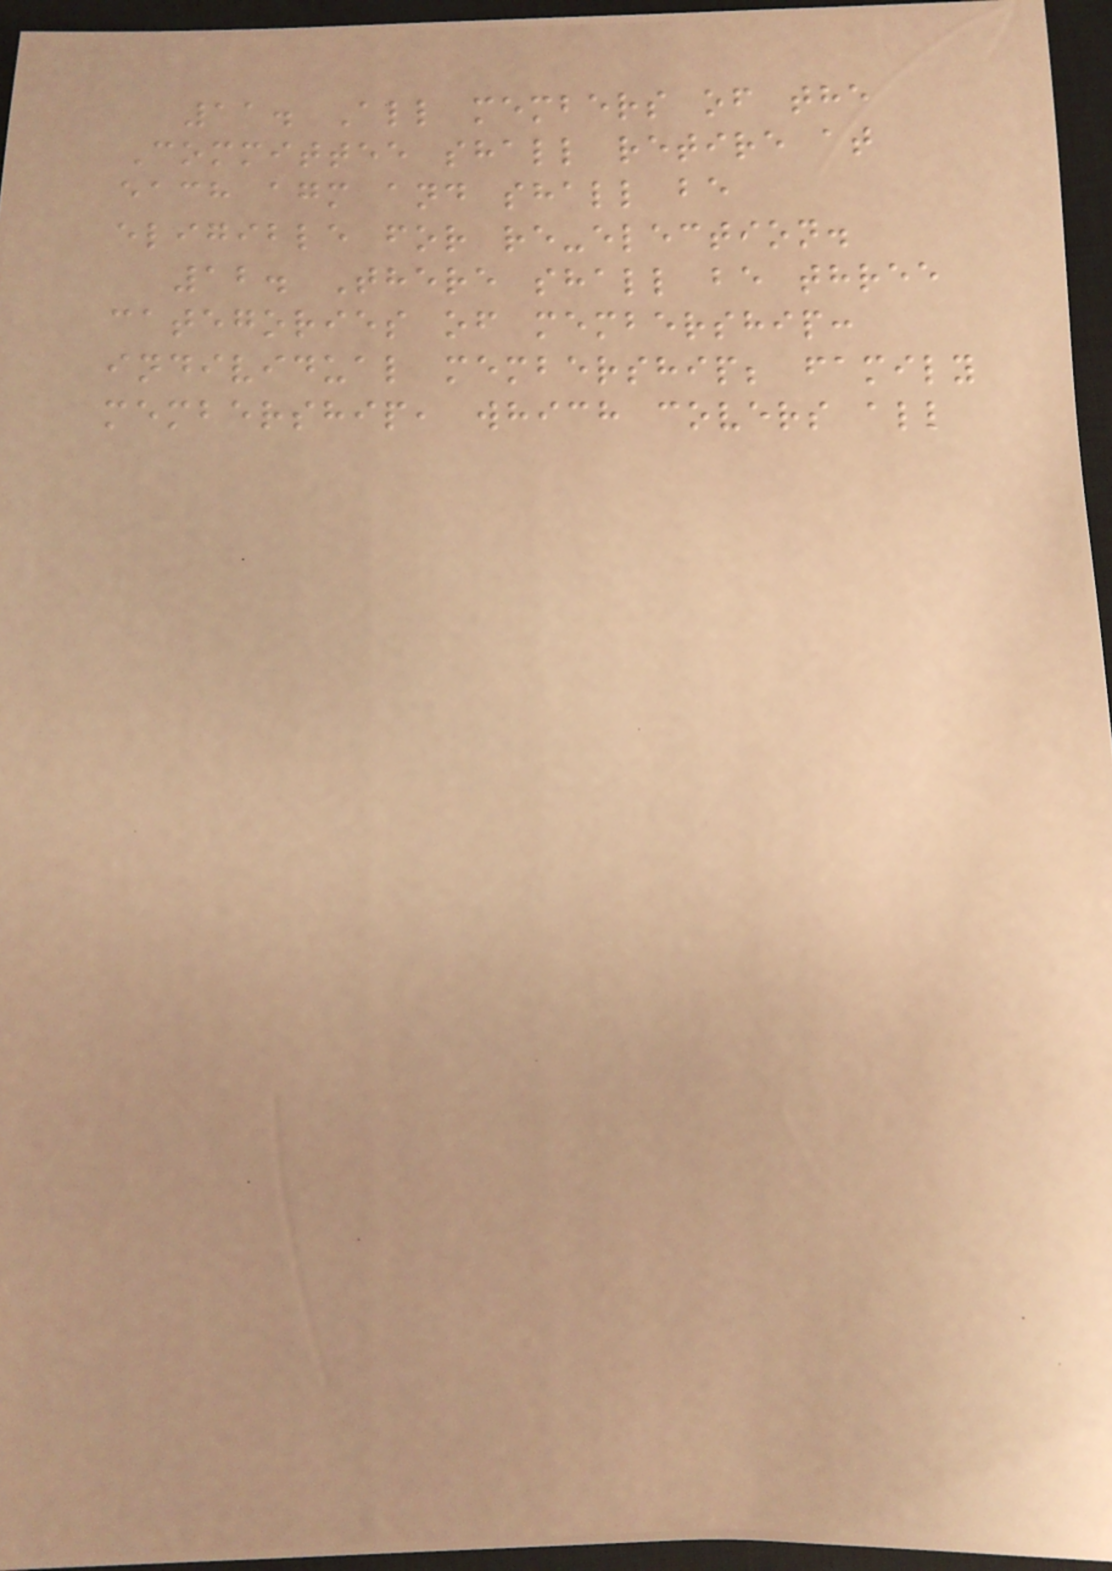11. All members of the
Committee shall retire at
each agm and shall be
eligible for re-election.
12. There shall be three
categories of membership:
individual membership; family
membership, which covers all
